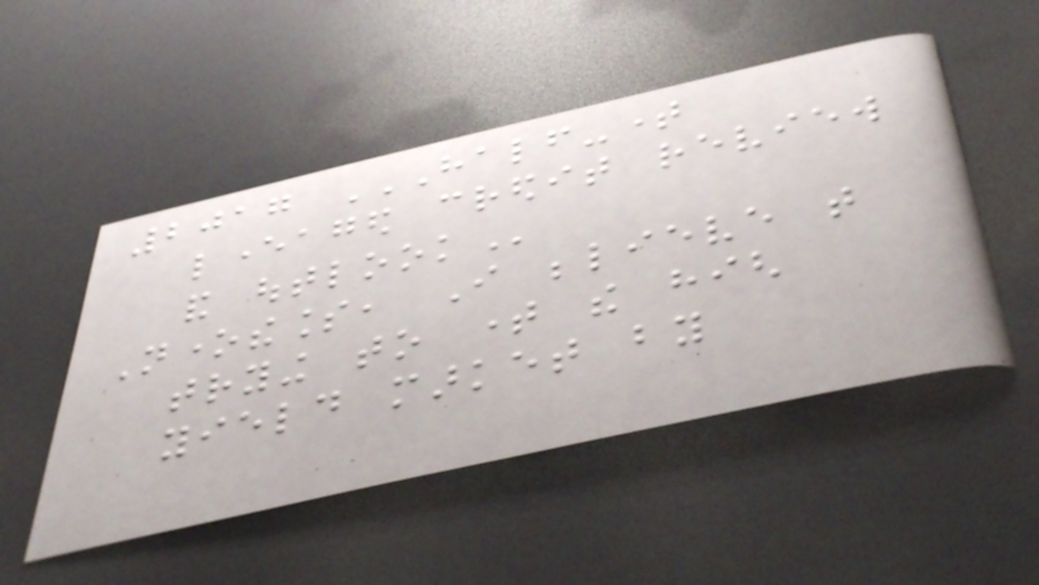2017 HALF-TIME
LEVERAGED CREDIT REVIEW
AND OUTLOOK
Nonetheless, I believe that
trying to time the high
yield market by
